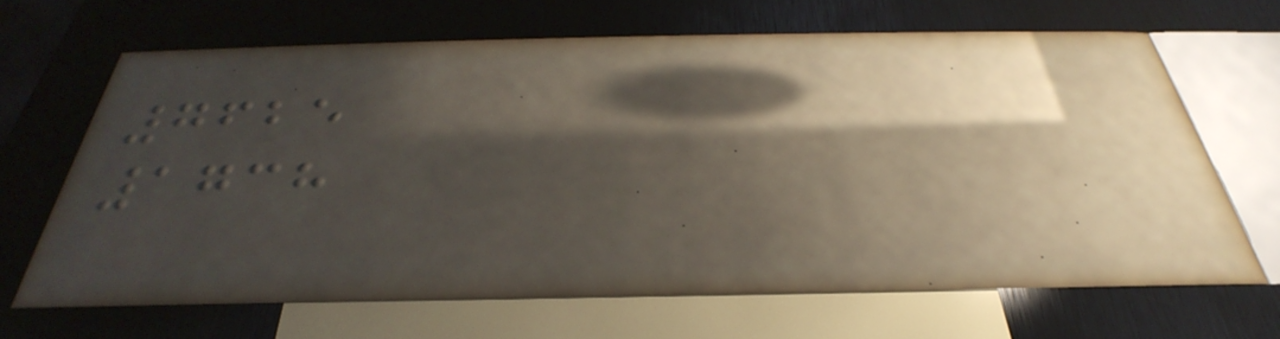7625
1738
